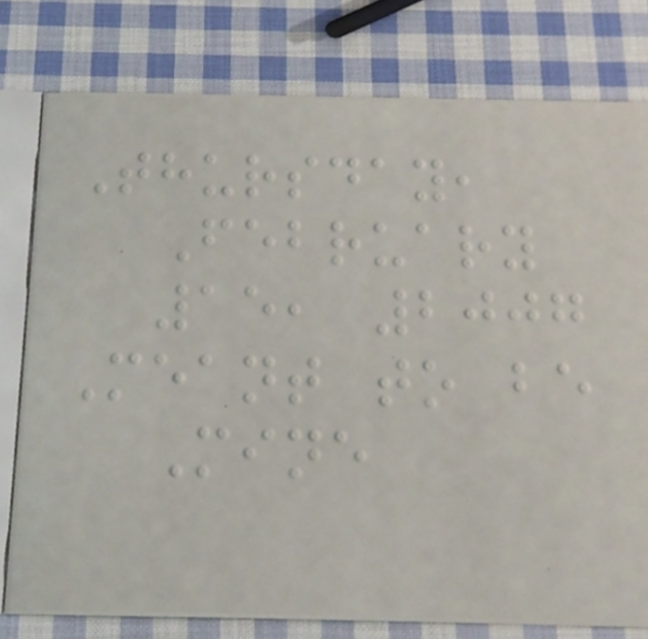Thursday,
February
15, 2007
Meant to be
Mine
